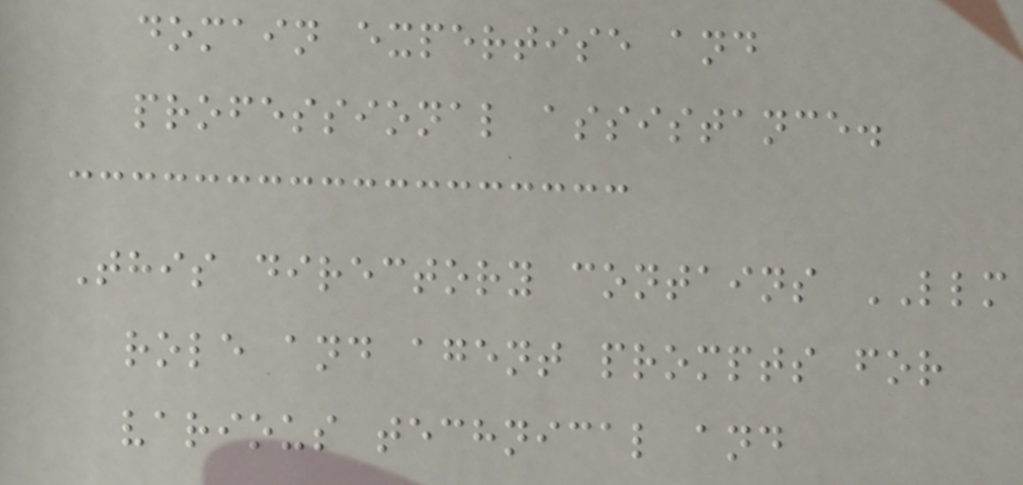domain expertise and
professional assistance.
This directory contains LLM
role and agent prompts for
various technical and
